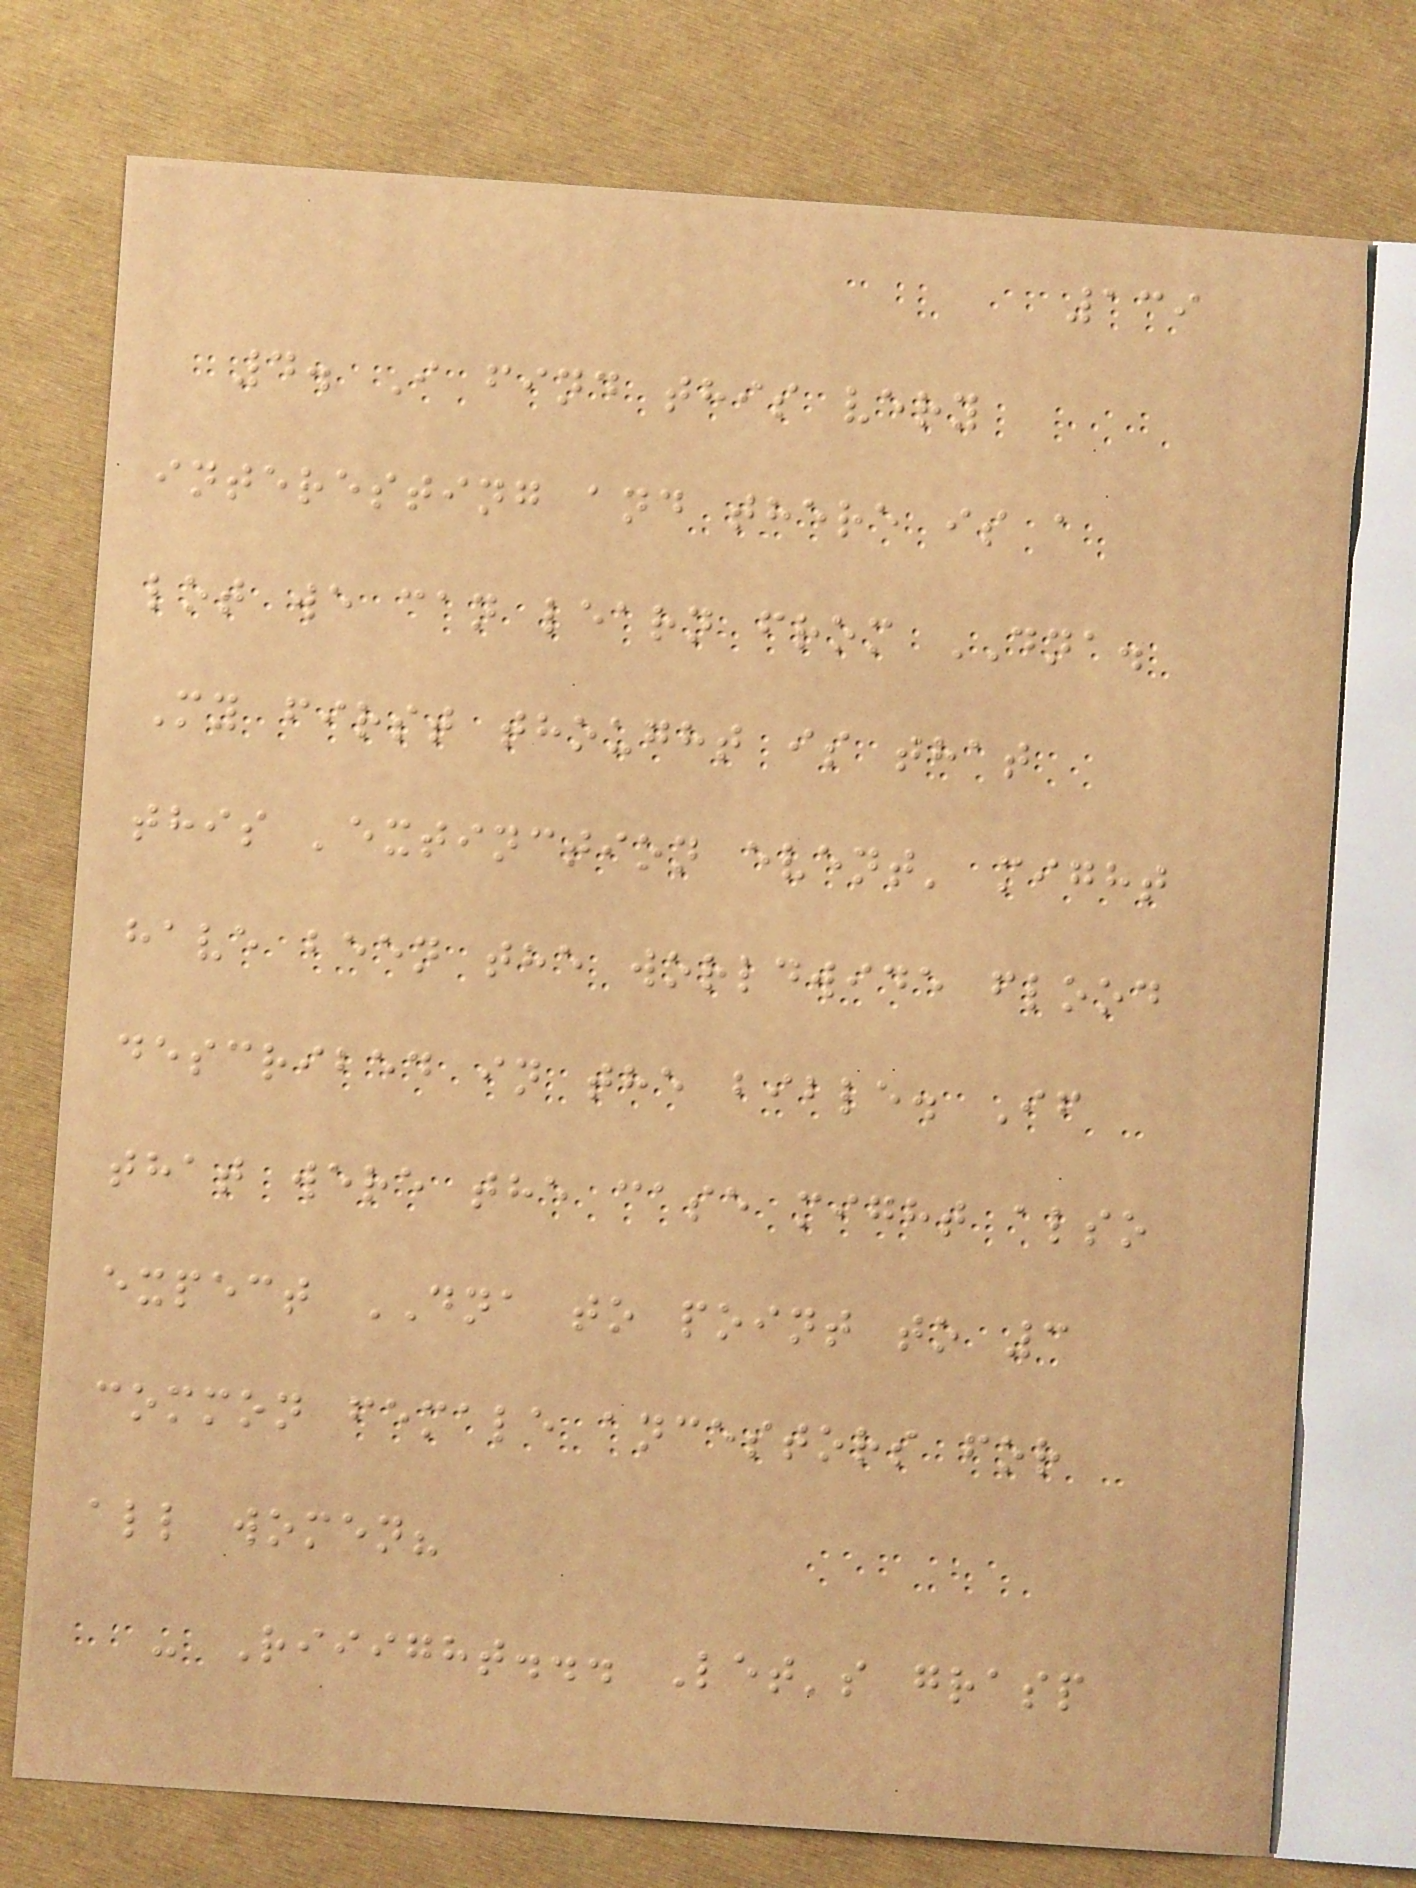139
4. I find this very
interesting and there is a
lot we can learn from DNA.
My first thought is that
this 'extinction event' might
have been the worldwide flood
described in the bible. If
that were the case might also
expect DNA to point to 3
common female ancestors for
all women?
- Riiight... Let's grasp
